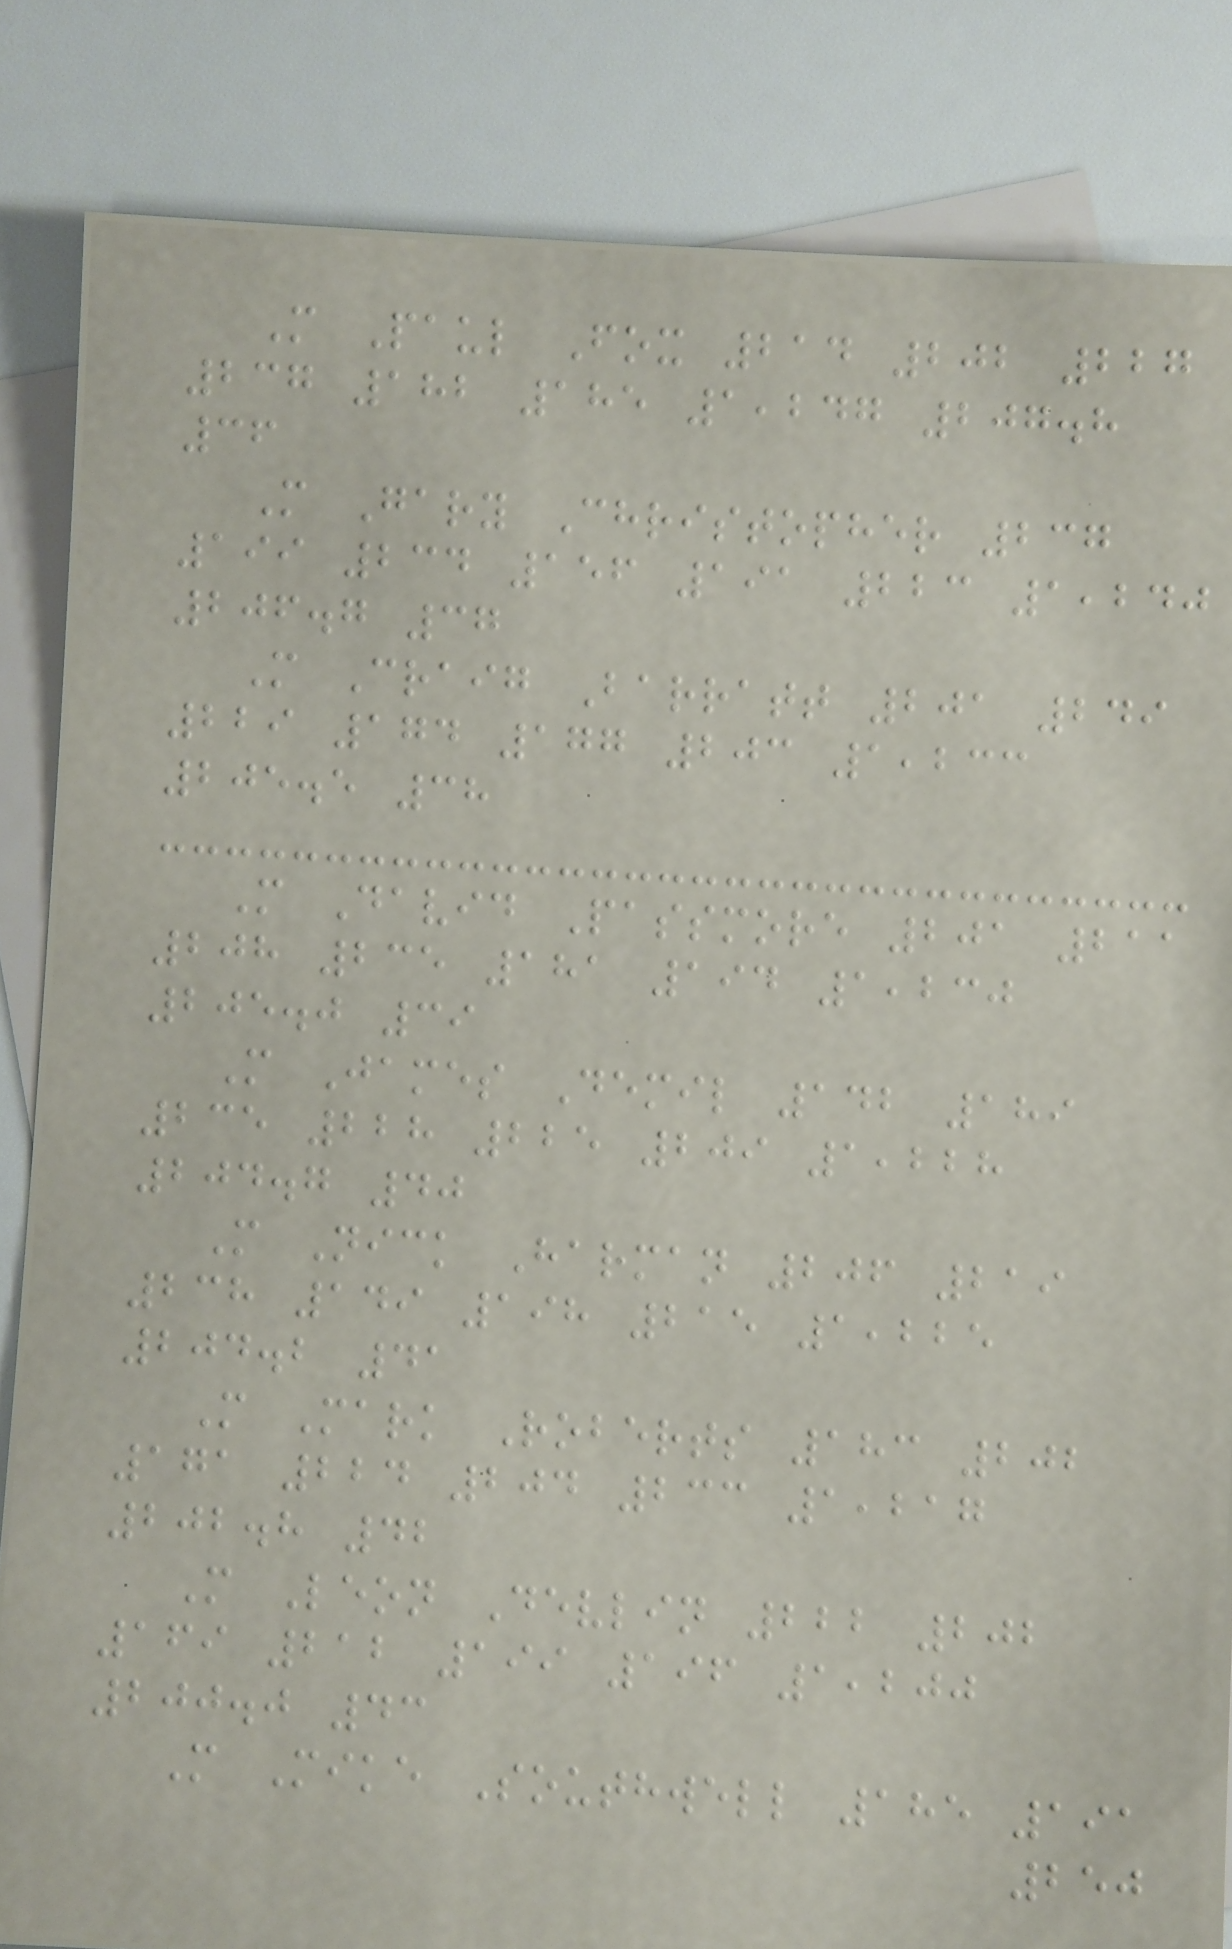M Paul Fox 214 202 227
237 182 185 1,247 207.8
36
M Gary Christopher 237
199 234 156 191 223 1,240
206.7 37
M Craig Barratt 201 249
229 174 177 203 1,233
205.5 38
M David Passmore 201 211
208 235 181 194 1,230
205.0 39
M James Demil 142 189
235 228 225 209 1,228
204.7 40
M Nick Harman 206 219
238 149 198 215 1,225
204.2 41
M Mark Roberts 183 202
171 224 204 233 1,217
202.8 42
M Leon Devlin 222 202
169 212 199 196 1,200
200.0 43
M Mike Southwell 185 191
250
